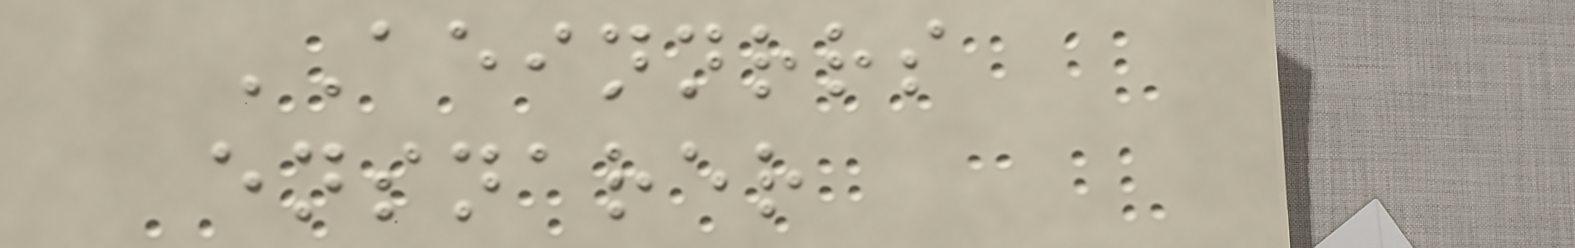AEINNRRS
ensnarer
